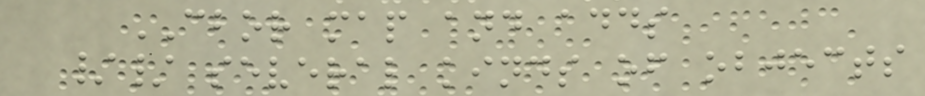CBOR map and adds
// several kinds of objects
